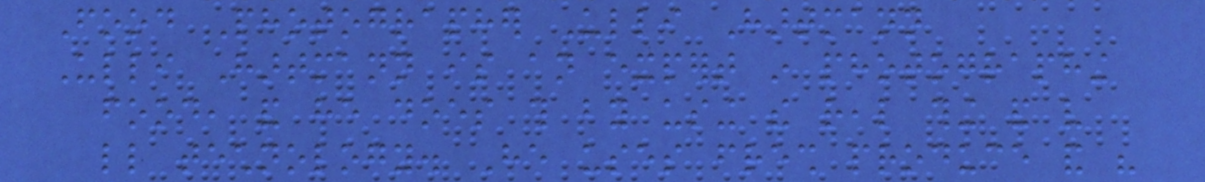Food Photographer Ulli Hartmann
Ulli Hartmann is an expert in photographing
food, and he does this by using the real thing and very
little technology. He uses fresh produce and his
